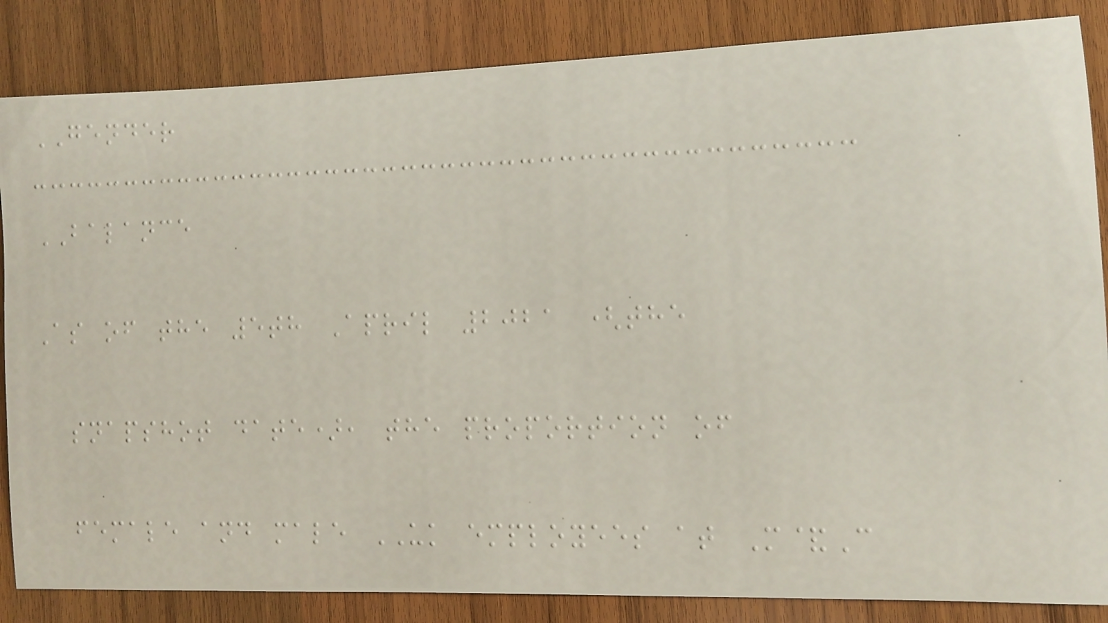GENDER
BALANCE
As of the 5th April 2021 (the
snapshot date), the proportion of
female and male UK employees at M&C
